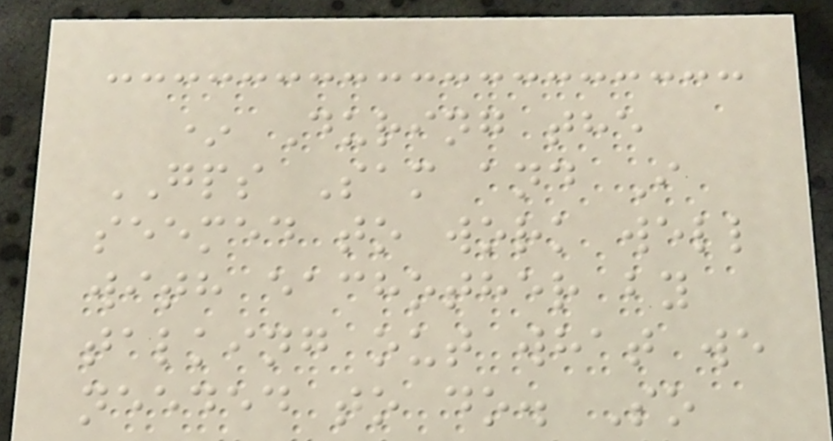* During the
GPS Sam and I
seemed to work well
with eachother by
talking out what we
needed to do. So
